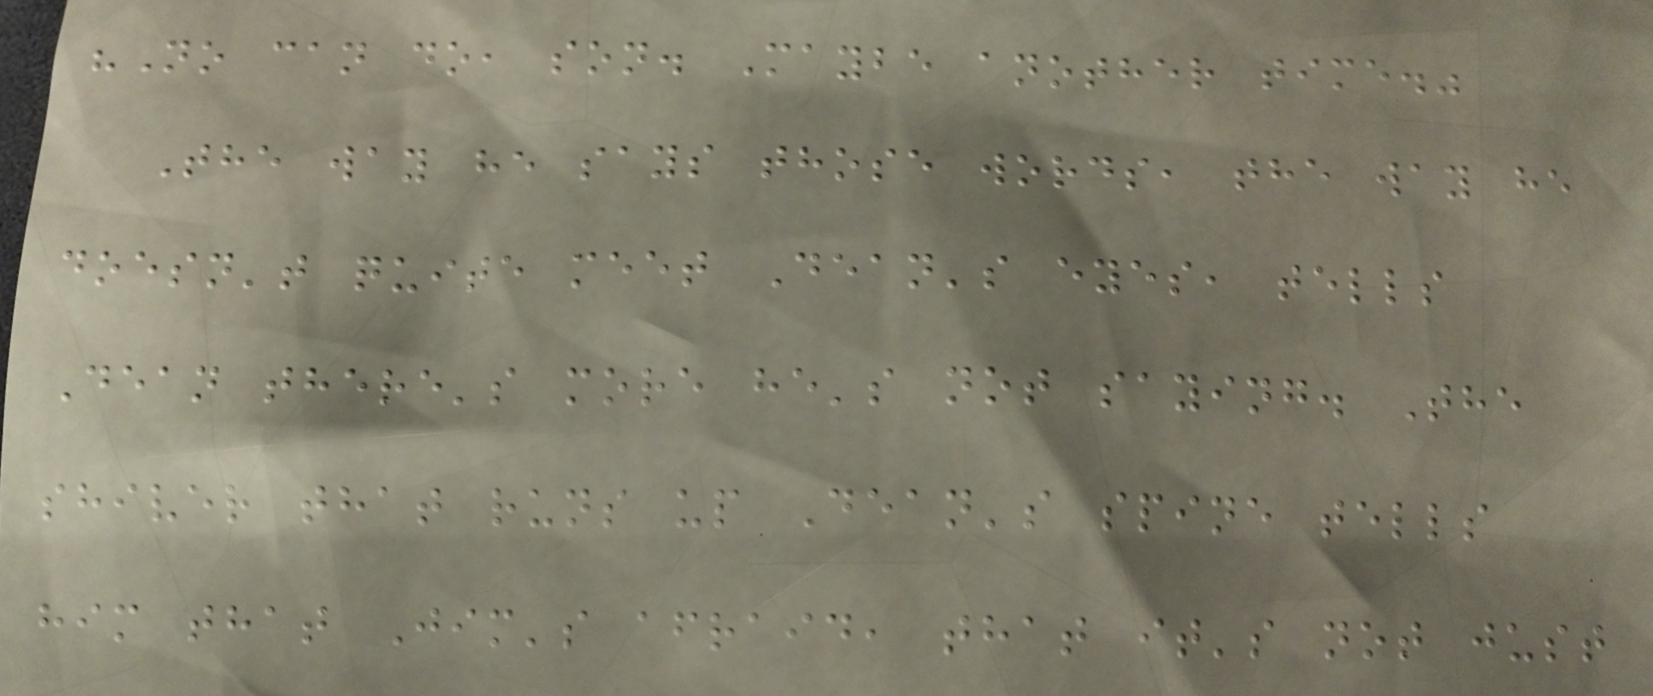"No can do, son. Maybe another time."
The way he says those words, the way he
doesn't quite meet Dean's eyes, tells
Dean there's more he's not saying. The
shiver that runs up Dean's spine tells
him that Jim's afraid, that it's not just
